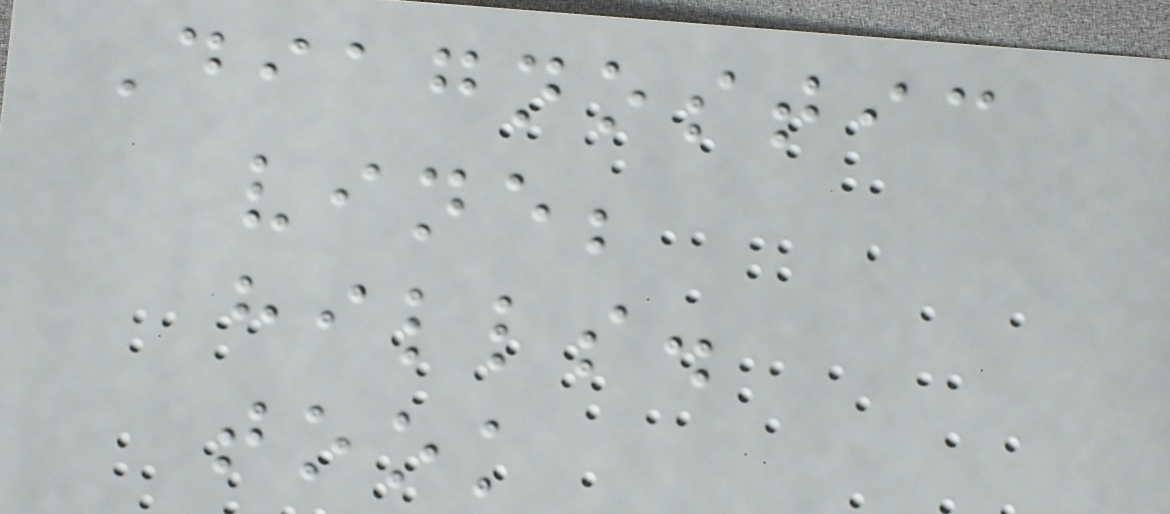Diagnostic
vine;
hills.
took
